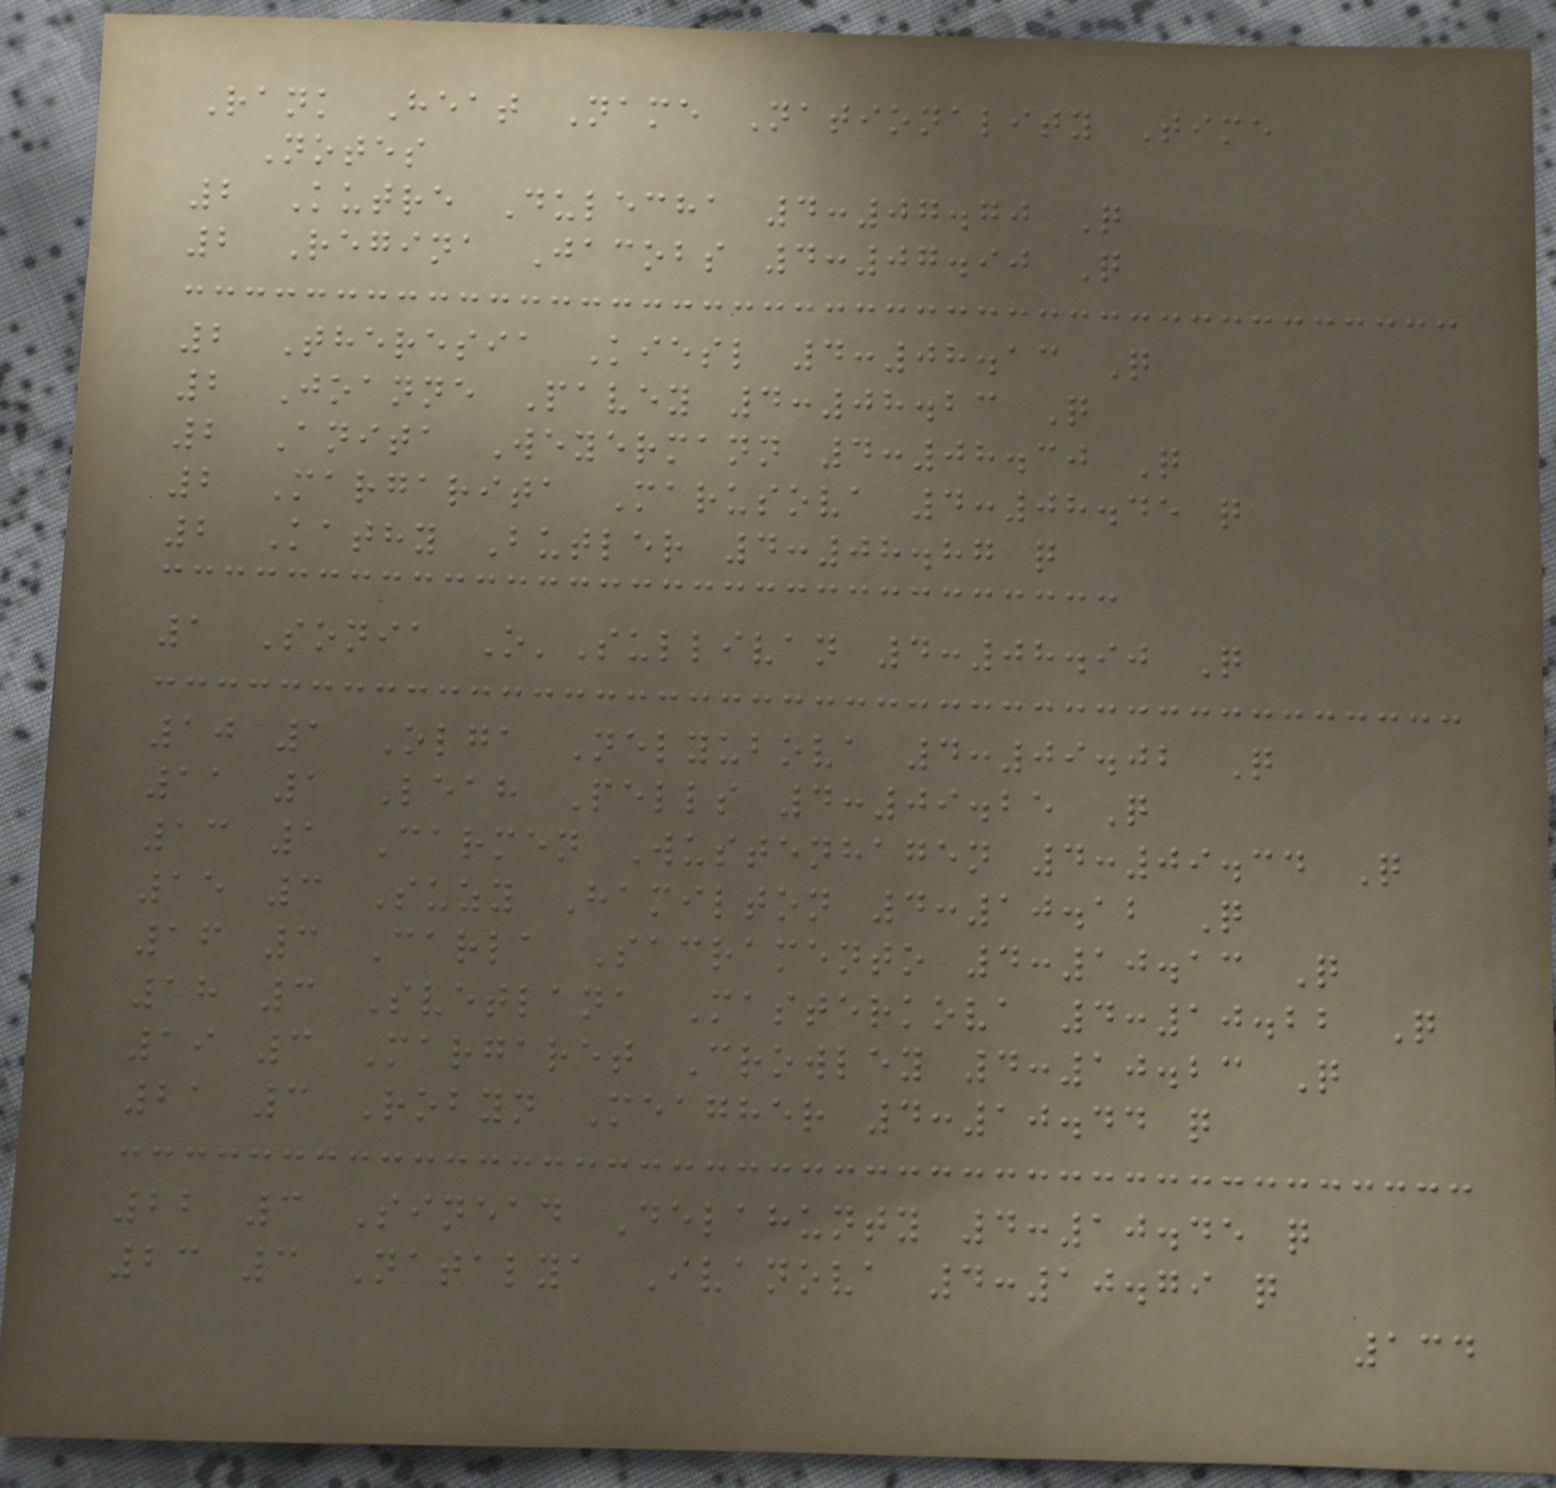Rank Heat Name Nationality Time
Notes
2 Kutre Dulecha 4:07.70 Q
2 Regina Jacobs 4:07.90 Q
2 Theresia Kiesl 4:08.13 Q
2 Joanne Pavey 4:08.23 Q
2 Anita Weyermann 4:08.30 Q
2 Margarita Marusova 4:08.45 q
2 Kathy Butler 4:08.87 q
1 Sonia O'Sullivan 4:08.90 Q
10 1 Olga Nelyubova 4:09.02 Q
11 1 Leah Pells 4:09.25 Q
13 1 Carmen Wustenhagen 4:09.34 Q
15 3 Suzy Hamilton 4:10.12 Q
16 3 Carla Sacramento 4:10.13 Q
18 3 Svetlana Masterkova 4:10.22 Q
19 3 Margaret Crowley 4:10.23 Q
21 3 Robyn Meagher 4:10.44 q
22 3 Sinead Delahunty 4:10.45 q
23 3 Natalya Ivanova 4:10.79 q
134
